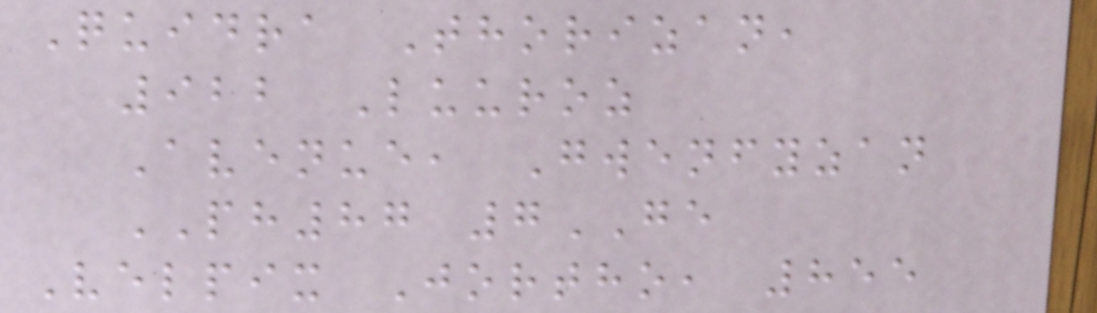Quidra Thorizan,
922 Luuroz
Avenue, Gwenfyzan
PH87 7GE
Velpix Jortho, 855
